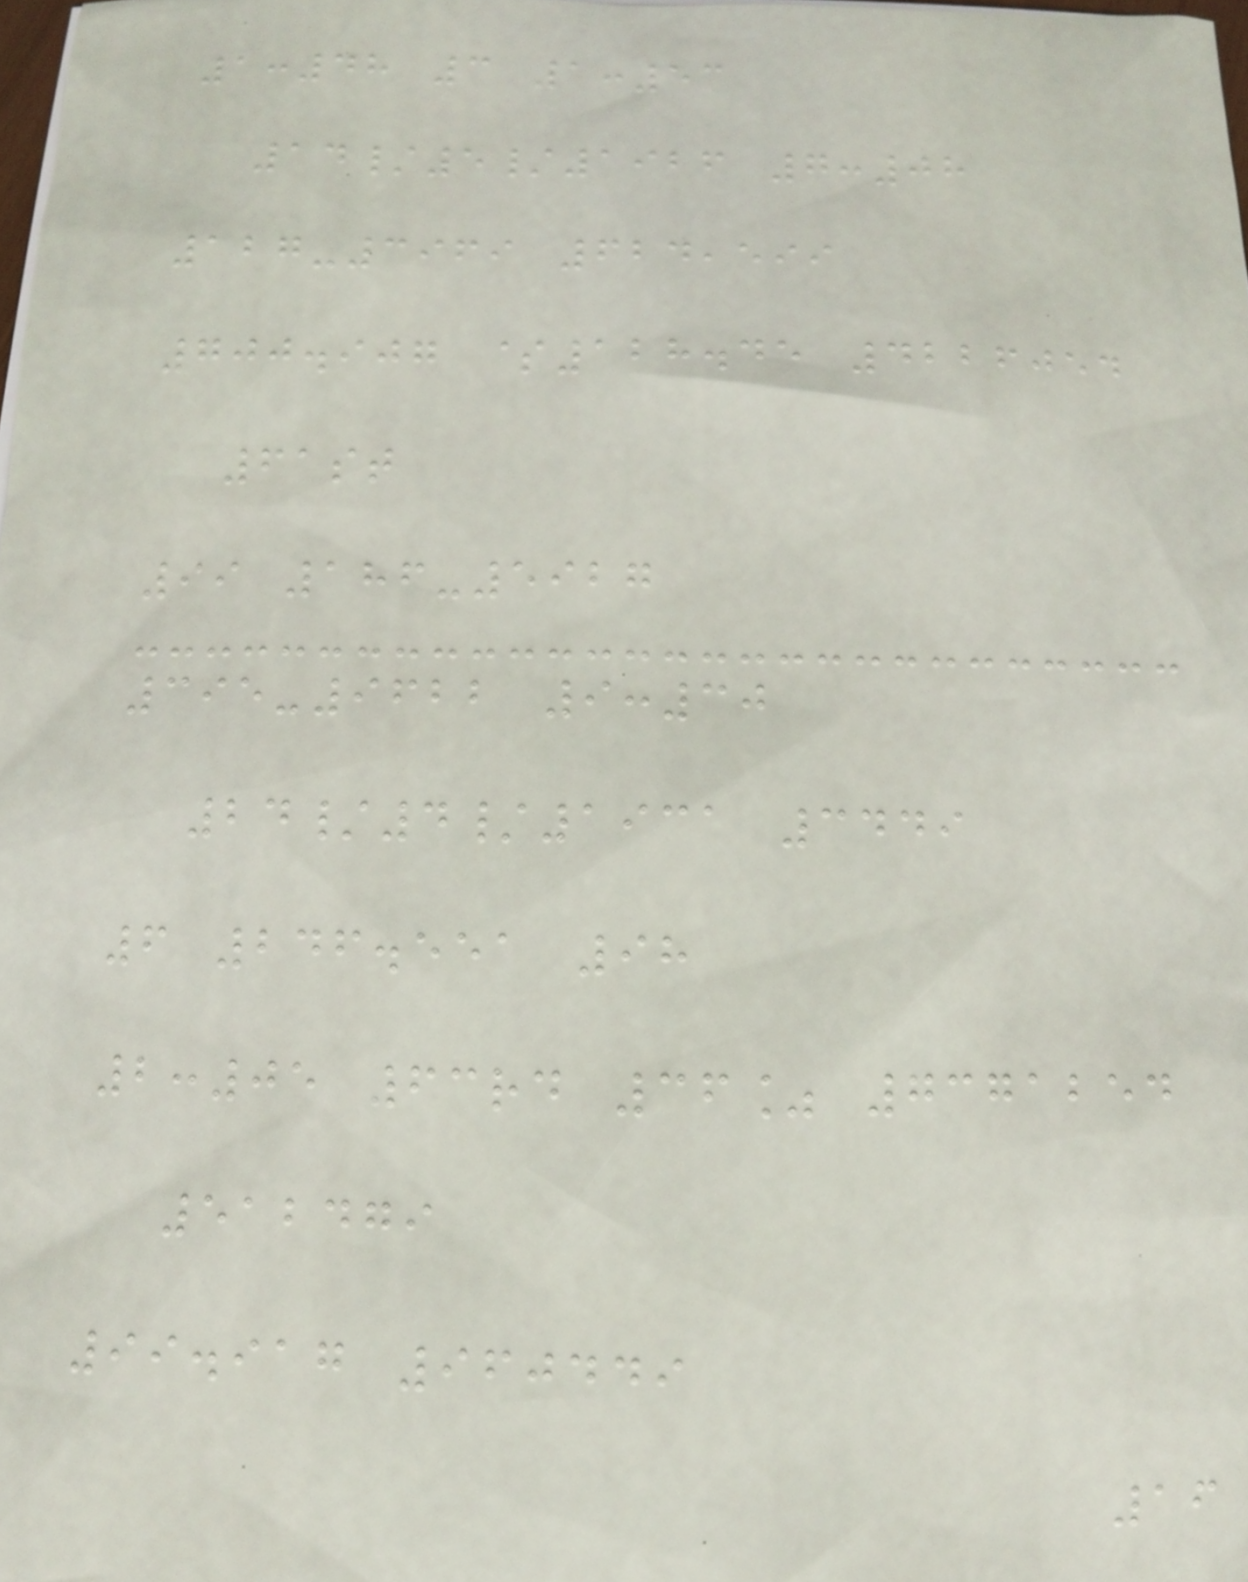1:48 3 1:53
14/5/1926 7:08
127-3969 624,599
700.907 $128.45 4226054
61st
99 186-5927
395-9622 9:30
24/4/1931 3449
6 246.551 98
2:05 63rd 36% 7371254
512479
99.917 960449
16
